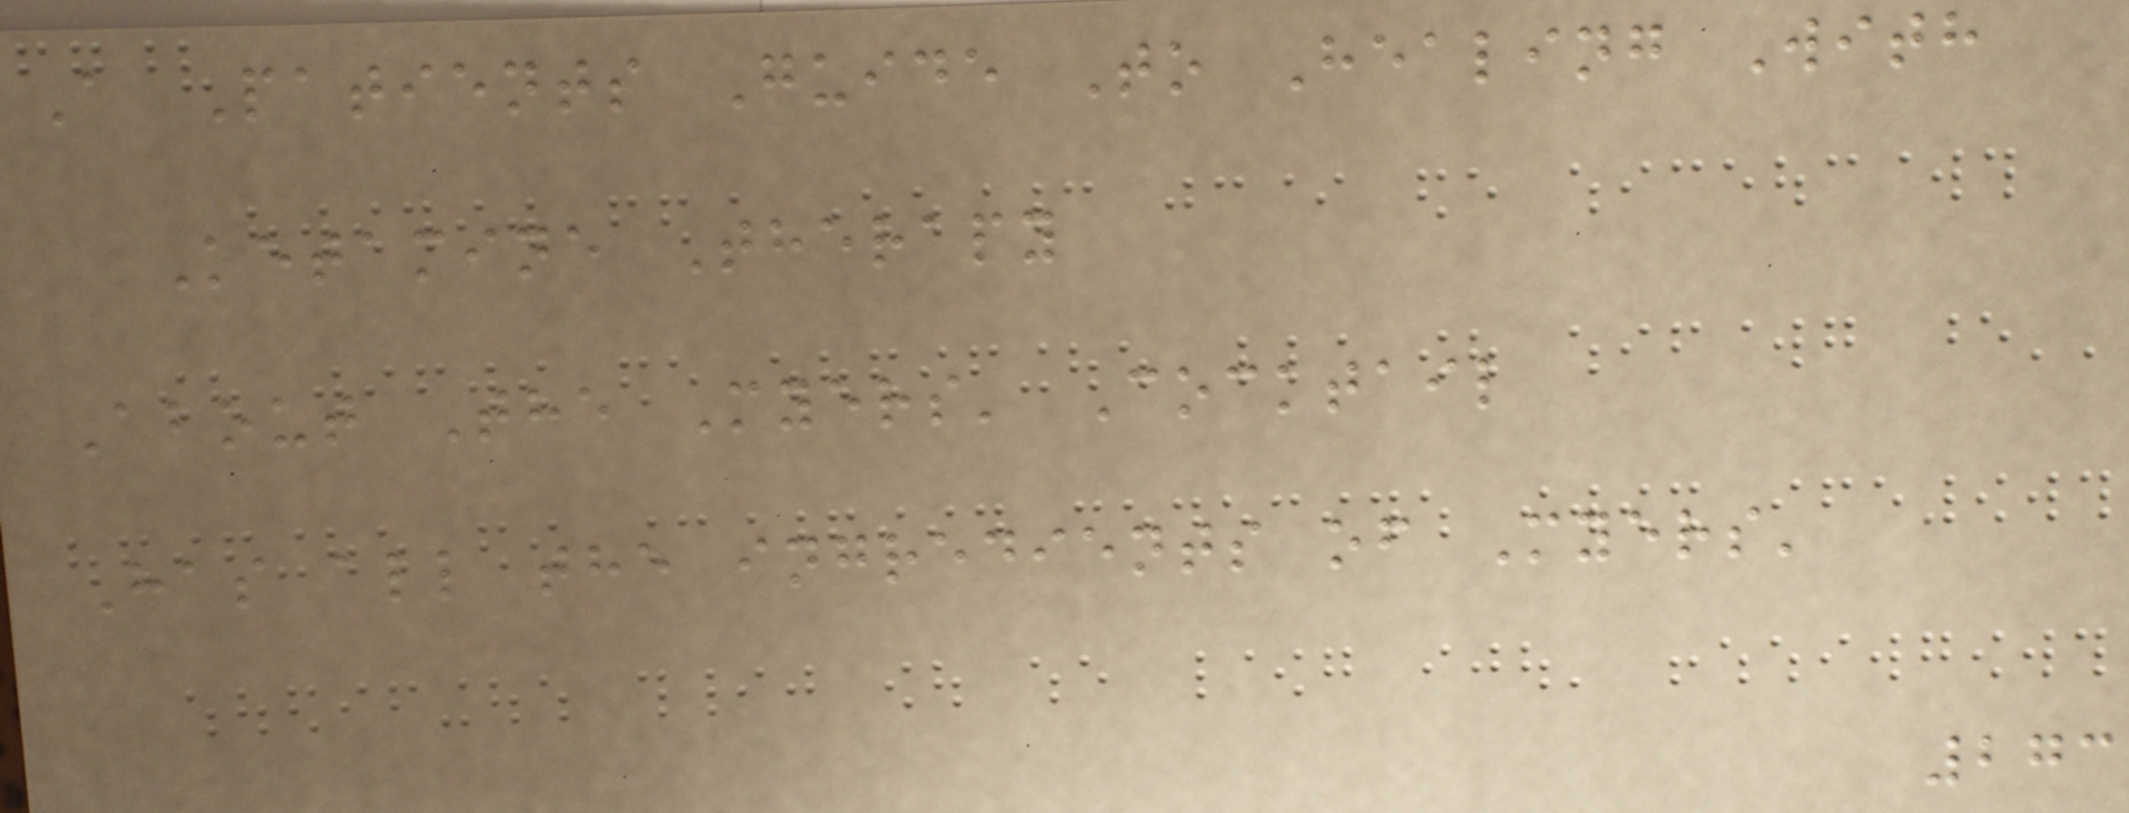A Patients Guide To Healing With
Ketamine Therapy
About The Myers' Cocktail
Has all the ingredients of Myers'
273
